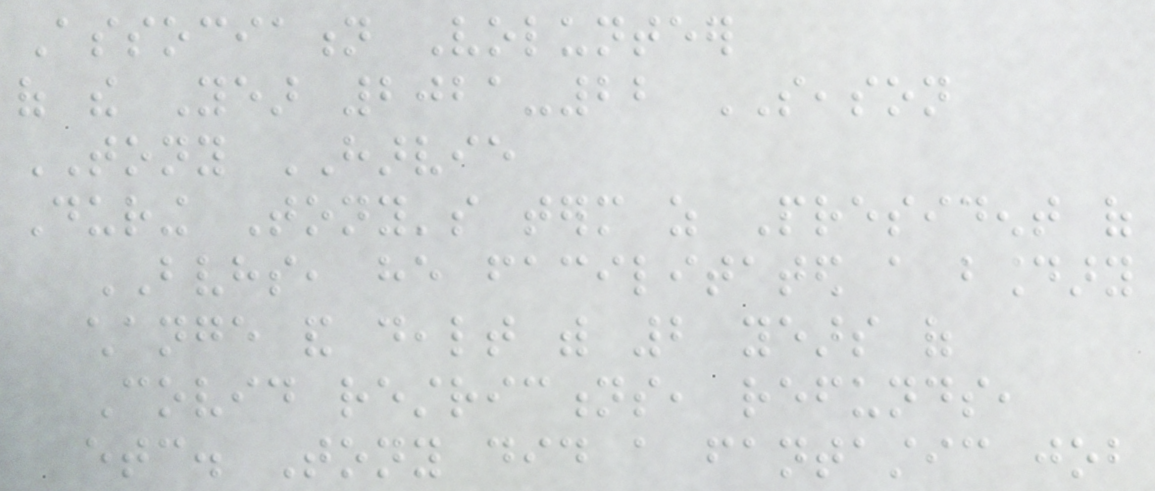Association Volunteer
of the Year 2021-22 SEASON
TONY HARVIE
During Tony's term as President of
BVHS, he facilitated a boundary
change and dealt with 2 years of
Covid restrictions, refunds,
etc. Tony did a fantastic job
